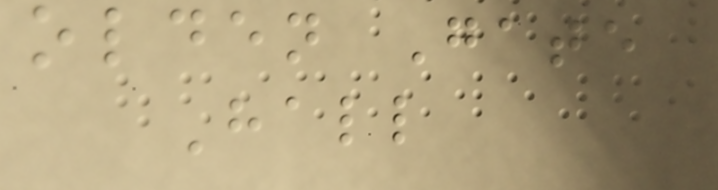olden Gate
Hall
